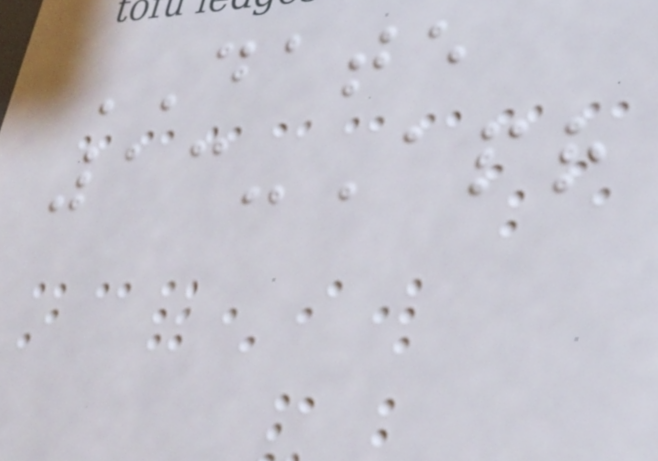DATE
13-Apr
